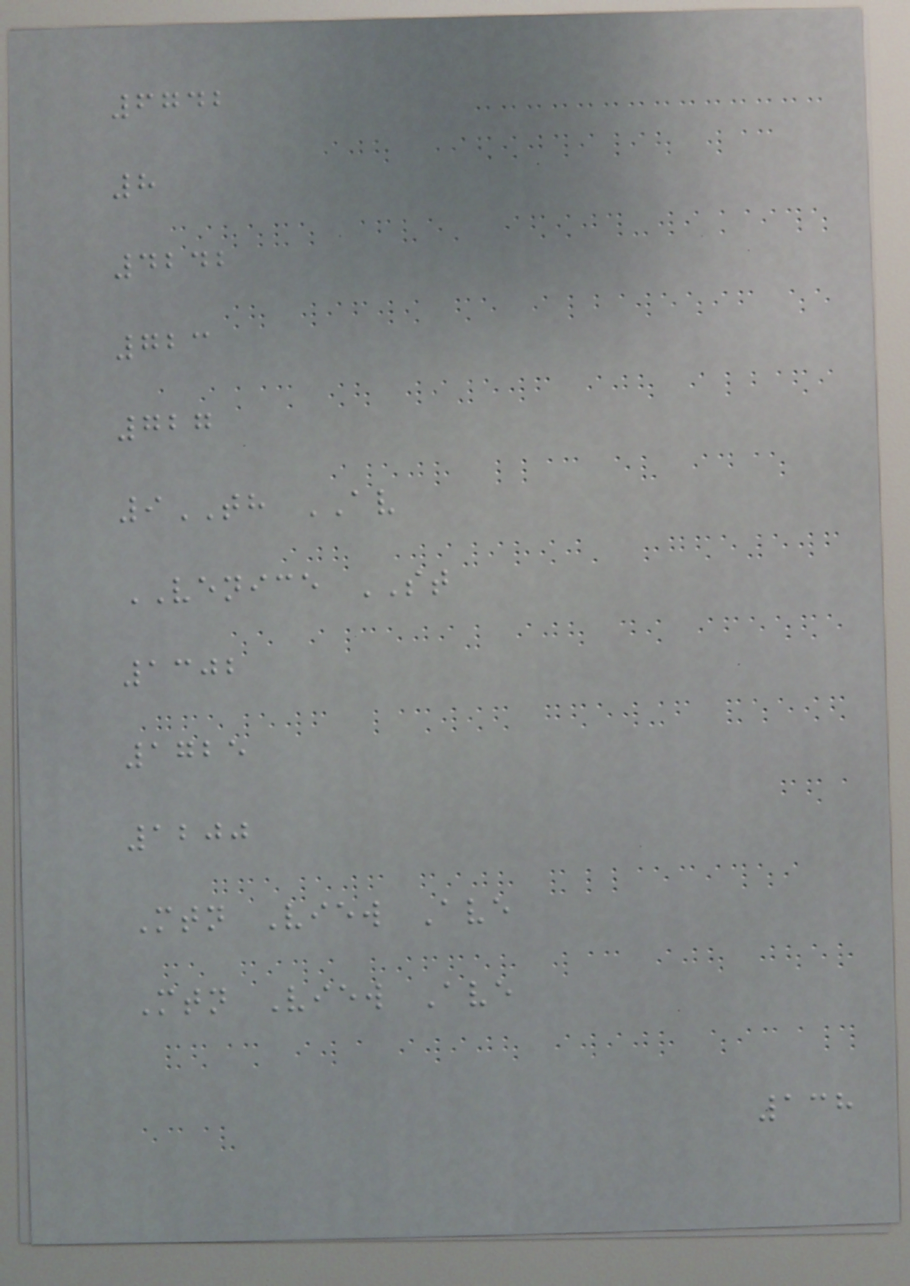6742
8
4242
723
727
9TH AV
VENICE ST
1302
1725
1200
Mtn View Ave
Mtn View Ave
138
